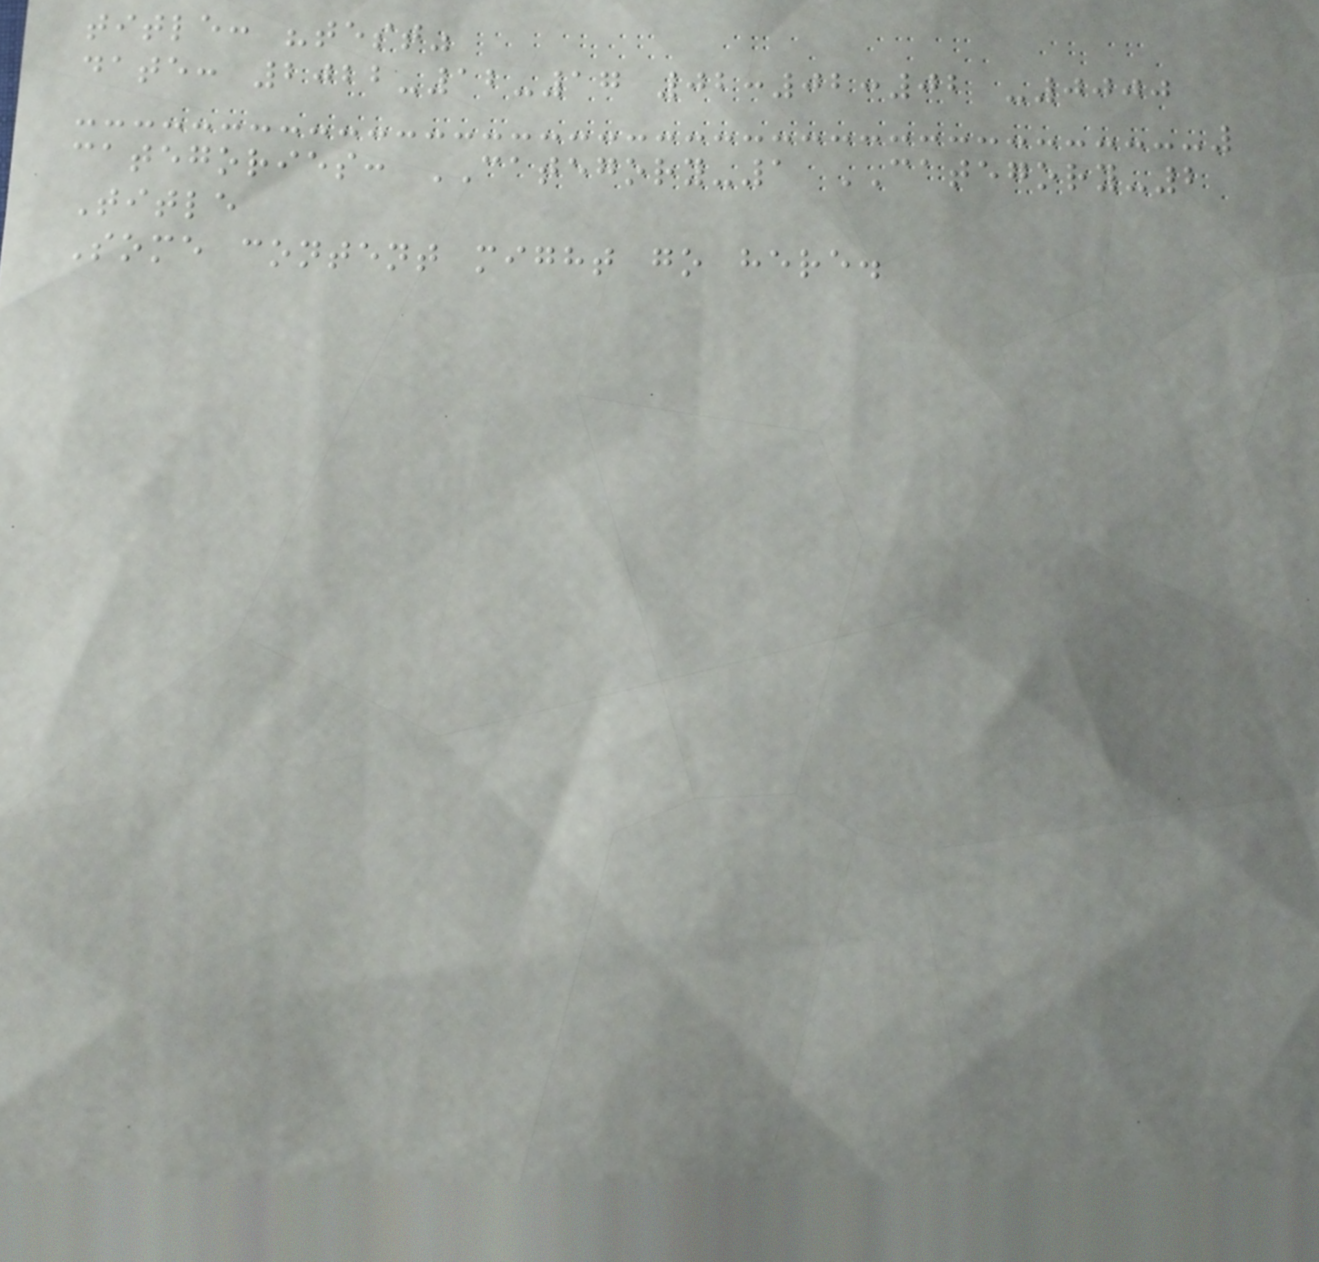title: "test"
date: 2022-12-17 02:02:02 -0000
categories: CATEGORY-1 CATEGORY-2
Title
Some content might go here.
